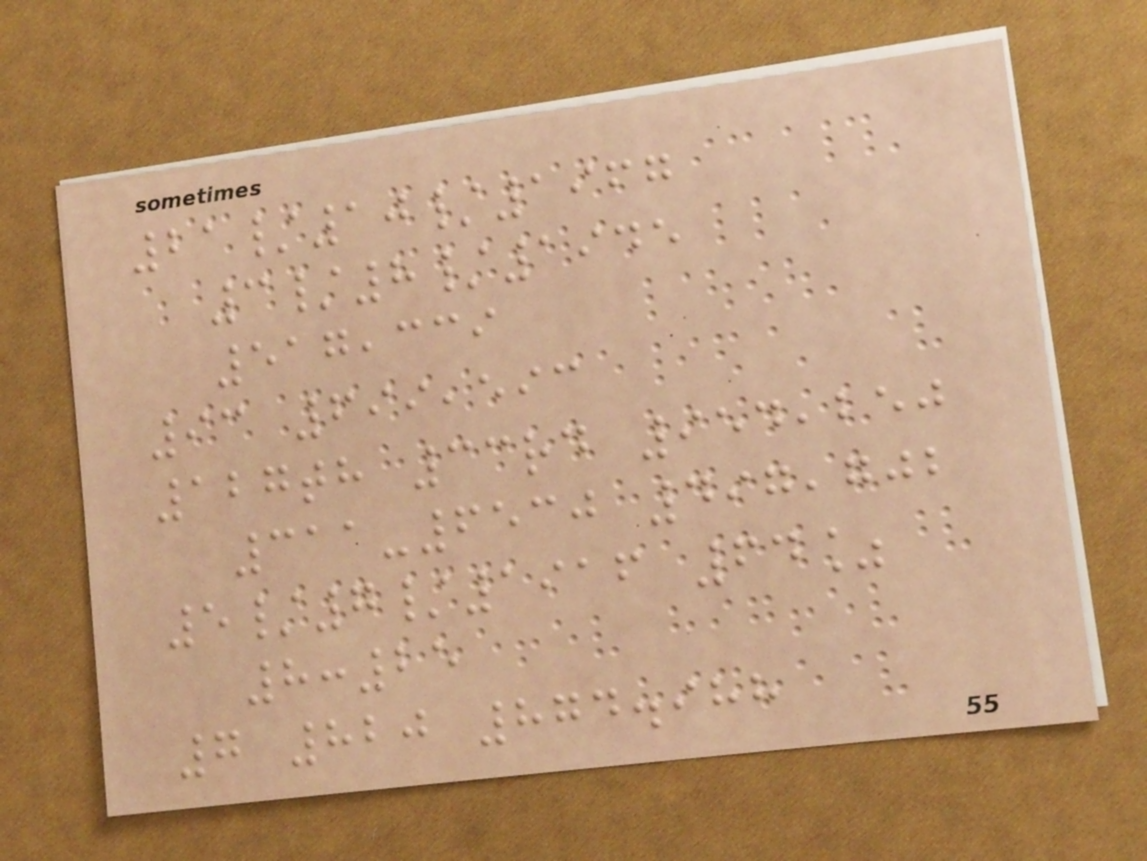21/10/1967
3/8/1945
517,339
93 699,593
127th 33rd 954,250
311-6530 497,702
5/7/1916 64%
8:25
7 820 874.988
